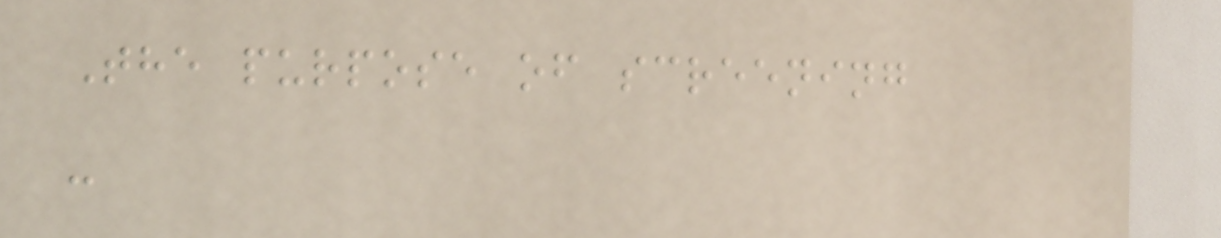The purpose of screening
:
